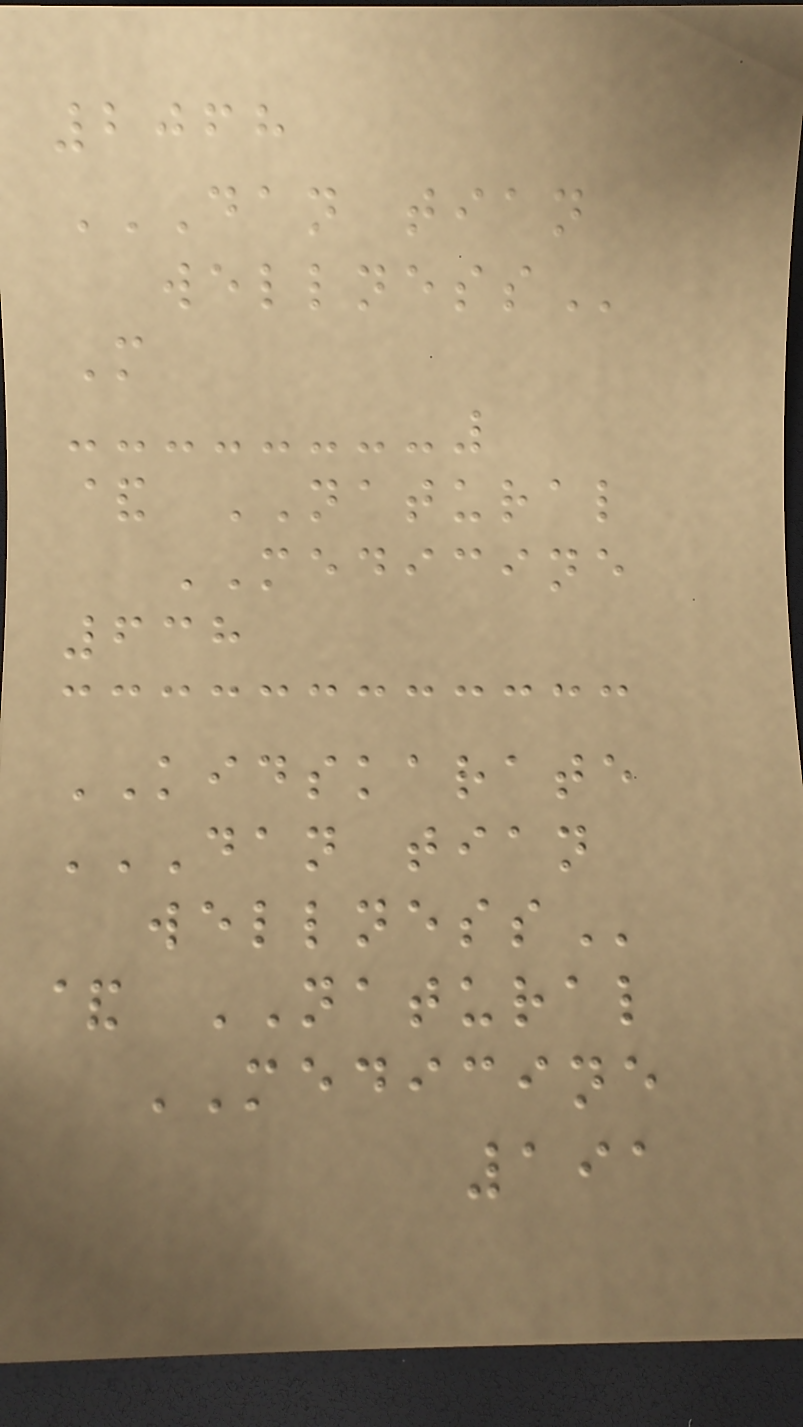2068
DAN TIAN
WELLNESS
M
& NATURAL
MEDICINE
638
KIDSKARATE
DAN TIAN
WELLNESS
& NATURAL
MEDICINE
191
